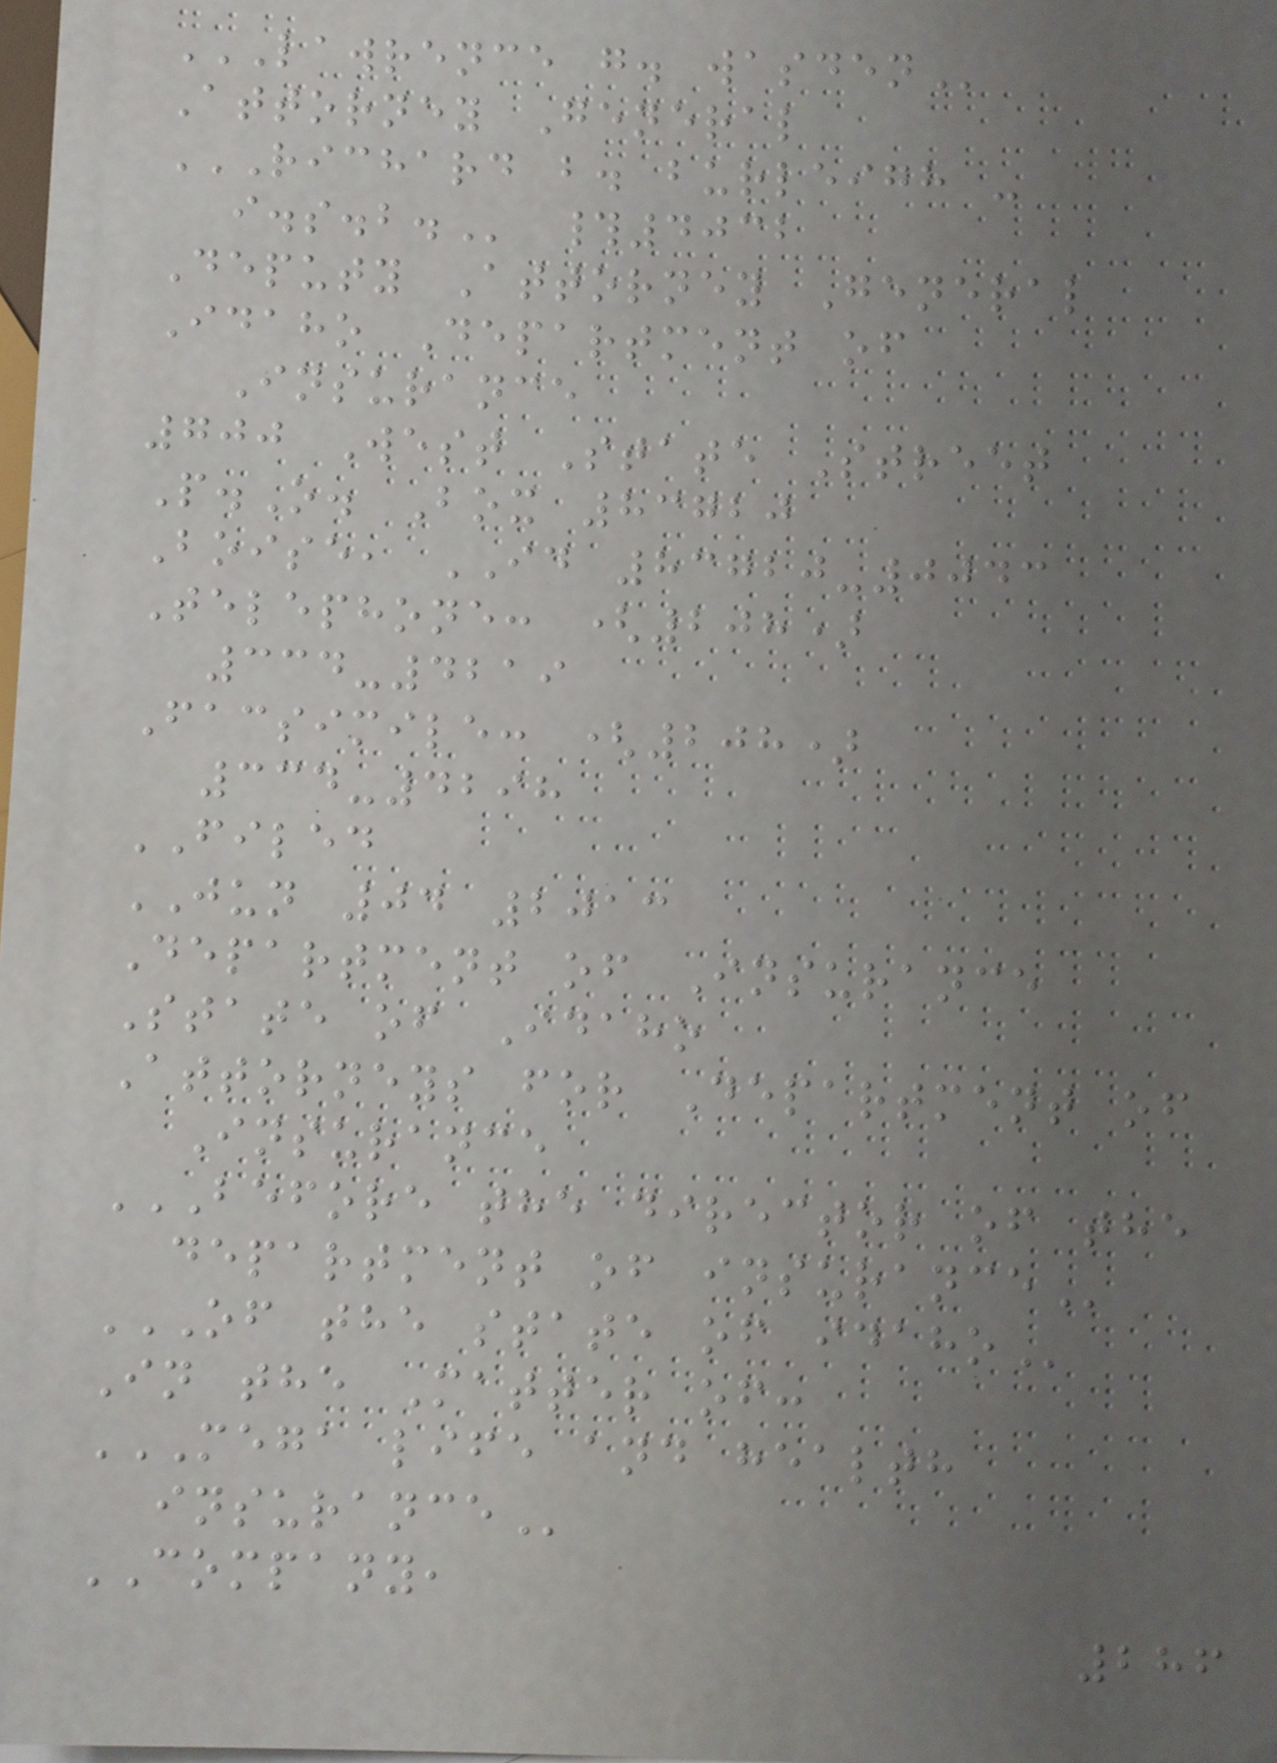LAWRENCE G. WASDEN
Attorney General
RICHARD B. BURLEIGH -
I.S.B. #4032
Deputy Attorney General
Idaho Department of
Insurance
700 West State Street
P.O. Box 83720
Boise, ID 83720-0043
Telephone: (208)
334-4219
Facsimile: (208)
334-4298
FILED
JUN 04 2013
Department of Insurance
State of Idaho
Attorneys for Department of
Insurance
BEFORE THE DIRECTOR OF THE
DEPARTMENT OF INSURANCE
OF THE STATE OF IDAHO
In the Matter of:
MEGA LIFE AND HEALTH
INSURANCE
COMPANY,
286
